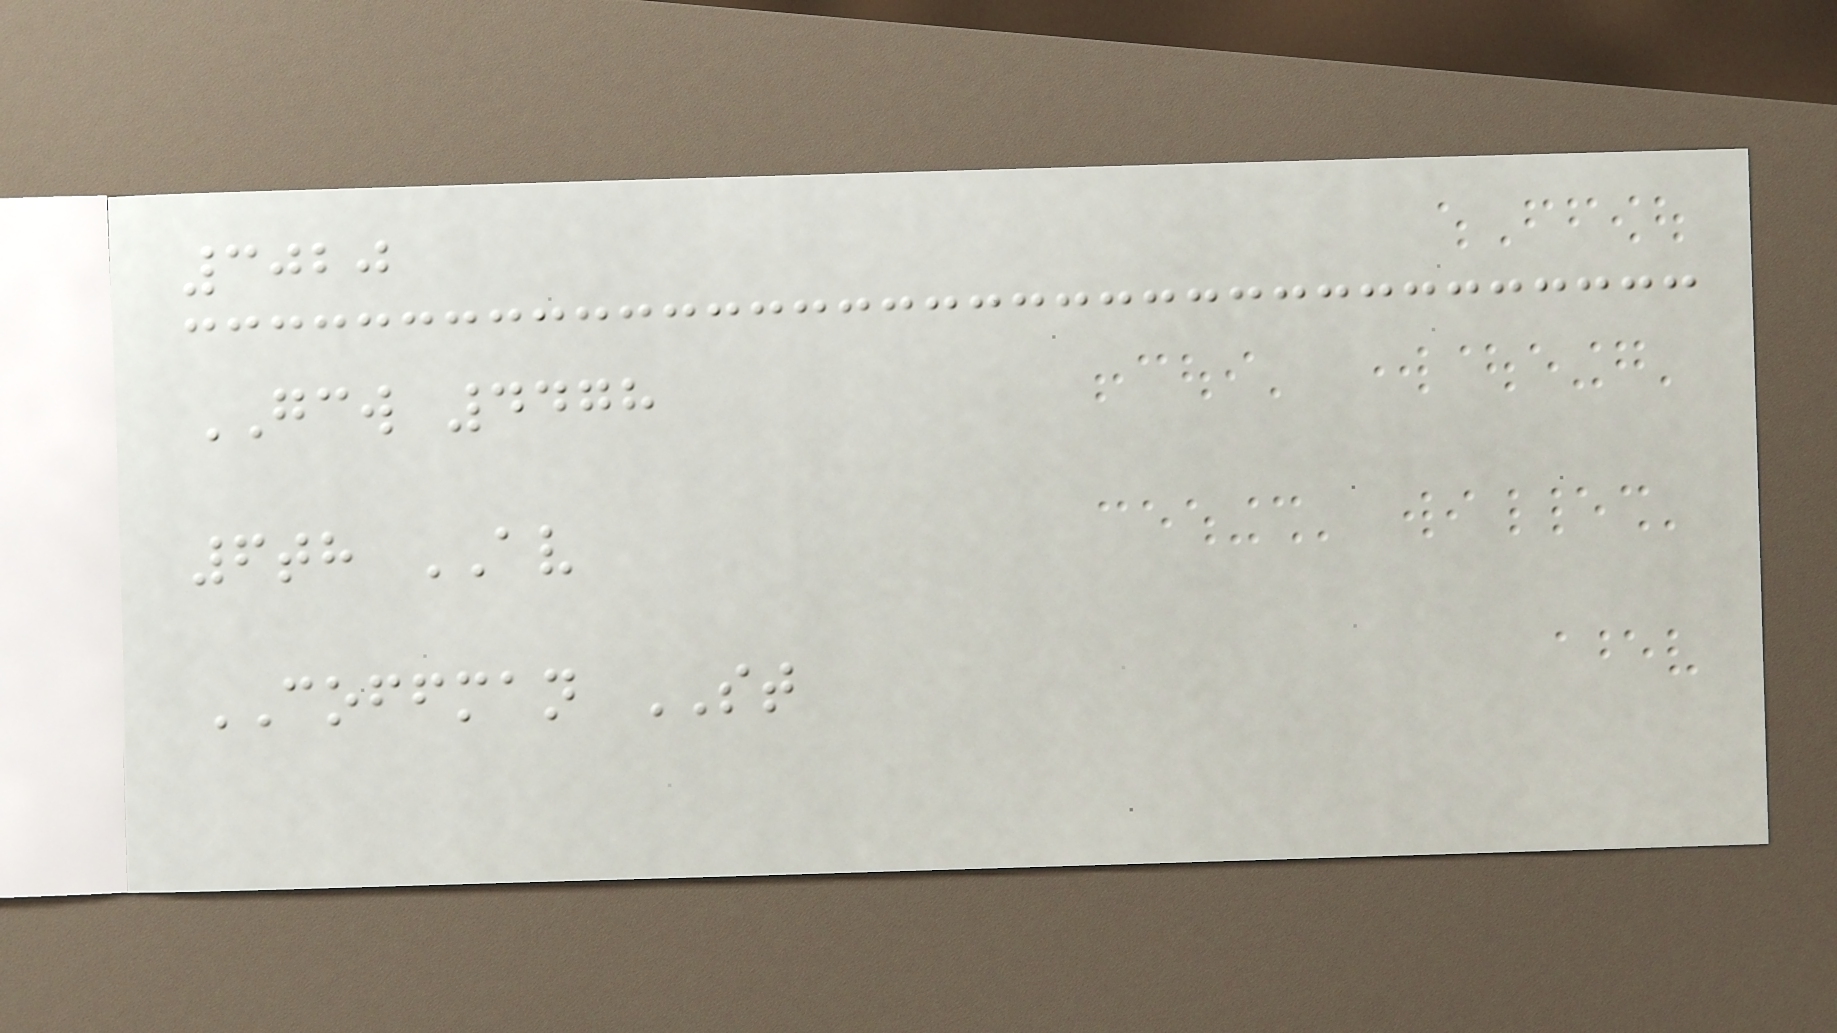3020
GCW 4478
6th AV
COFFMAN ST
